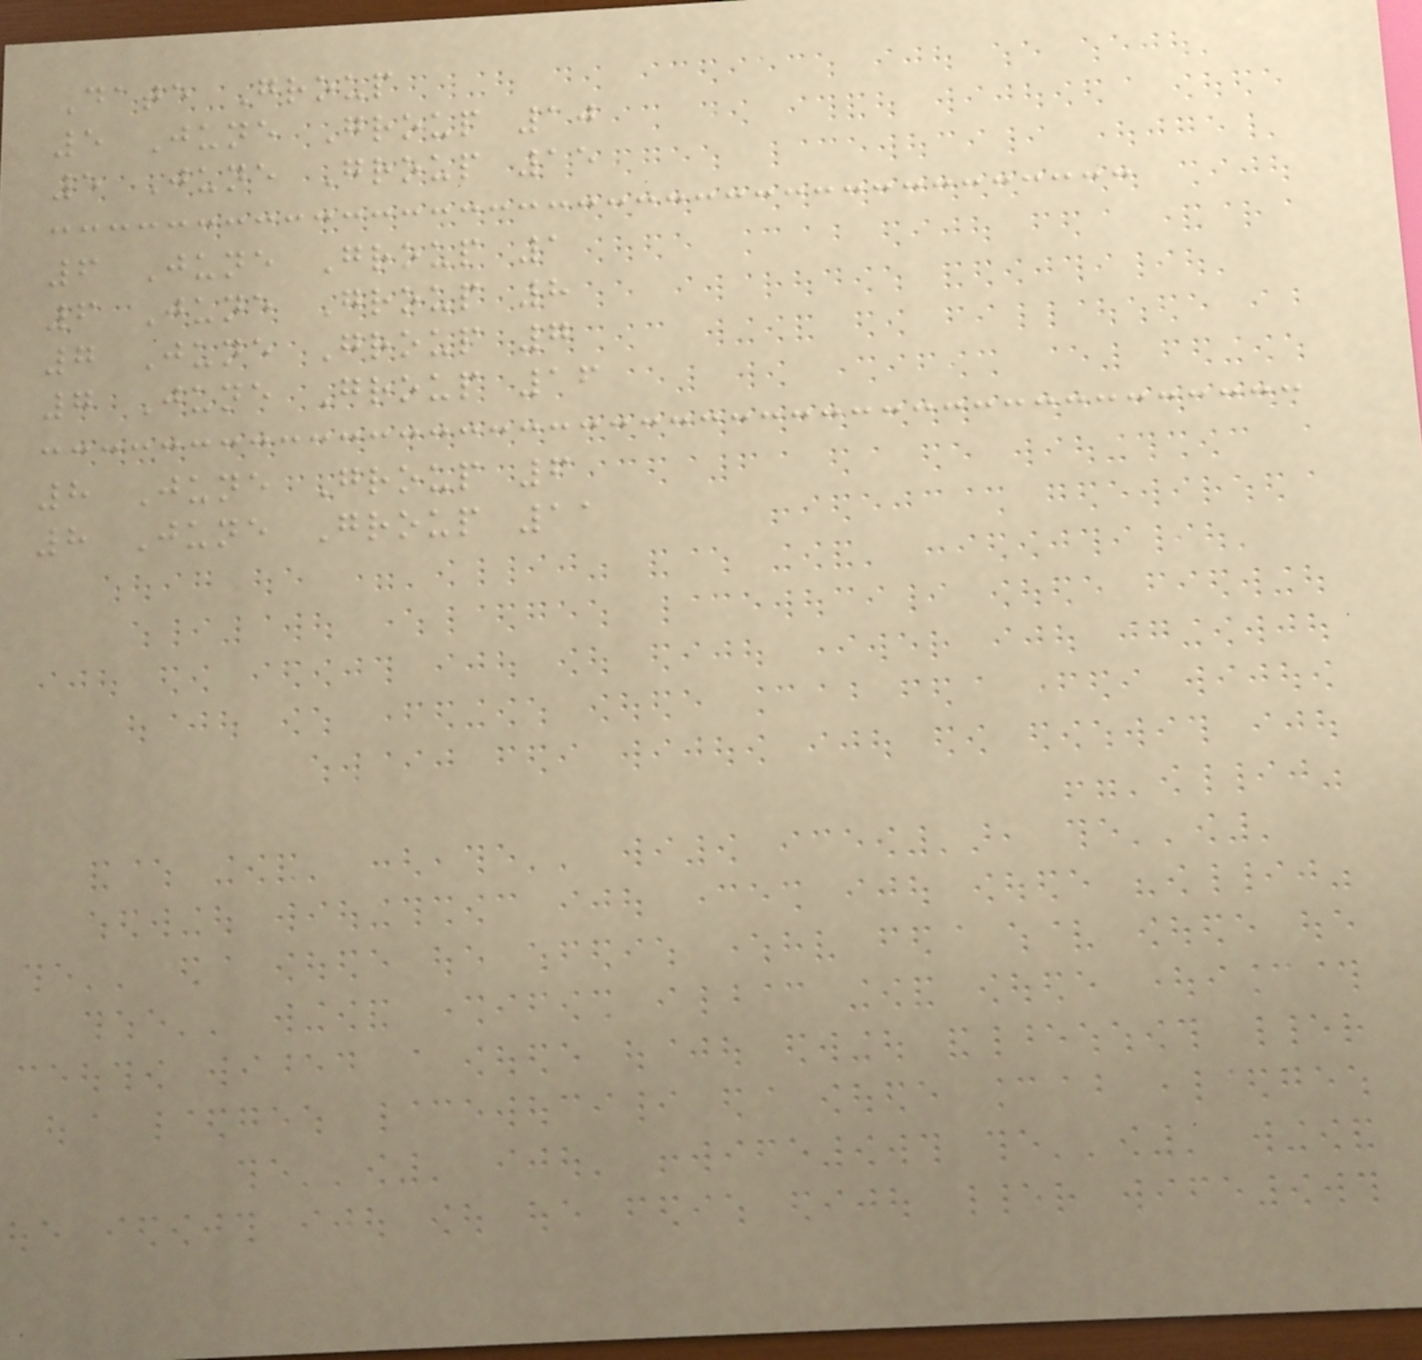Date Group
5 June Group 10
5 June Group 15
6 June Group 1
6 June Group 8
7 June Group 7
7 June Group 16
8 June Group 6
8 June Group 11
